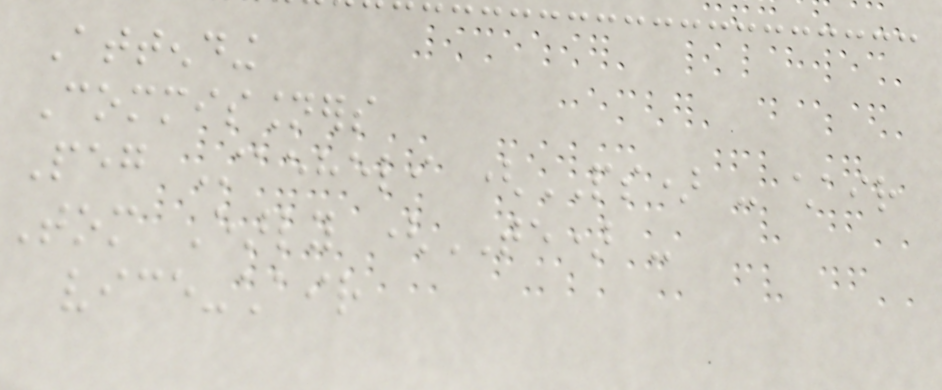Attending
Commissioners
Peg Staeheli (PS) - chair
Tom Early (TE) -
vice-chair
